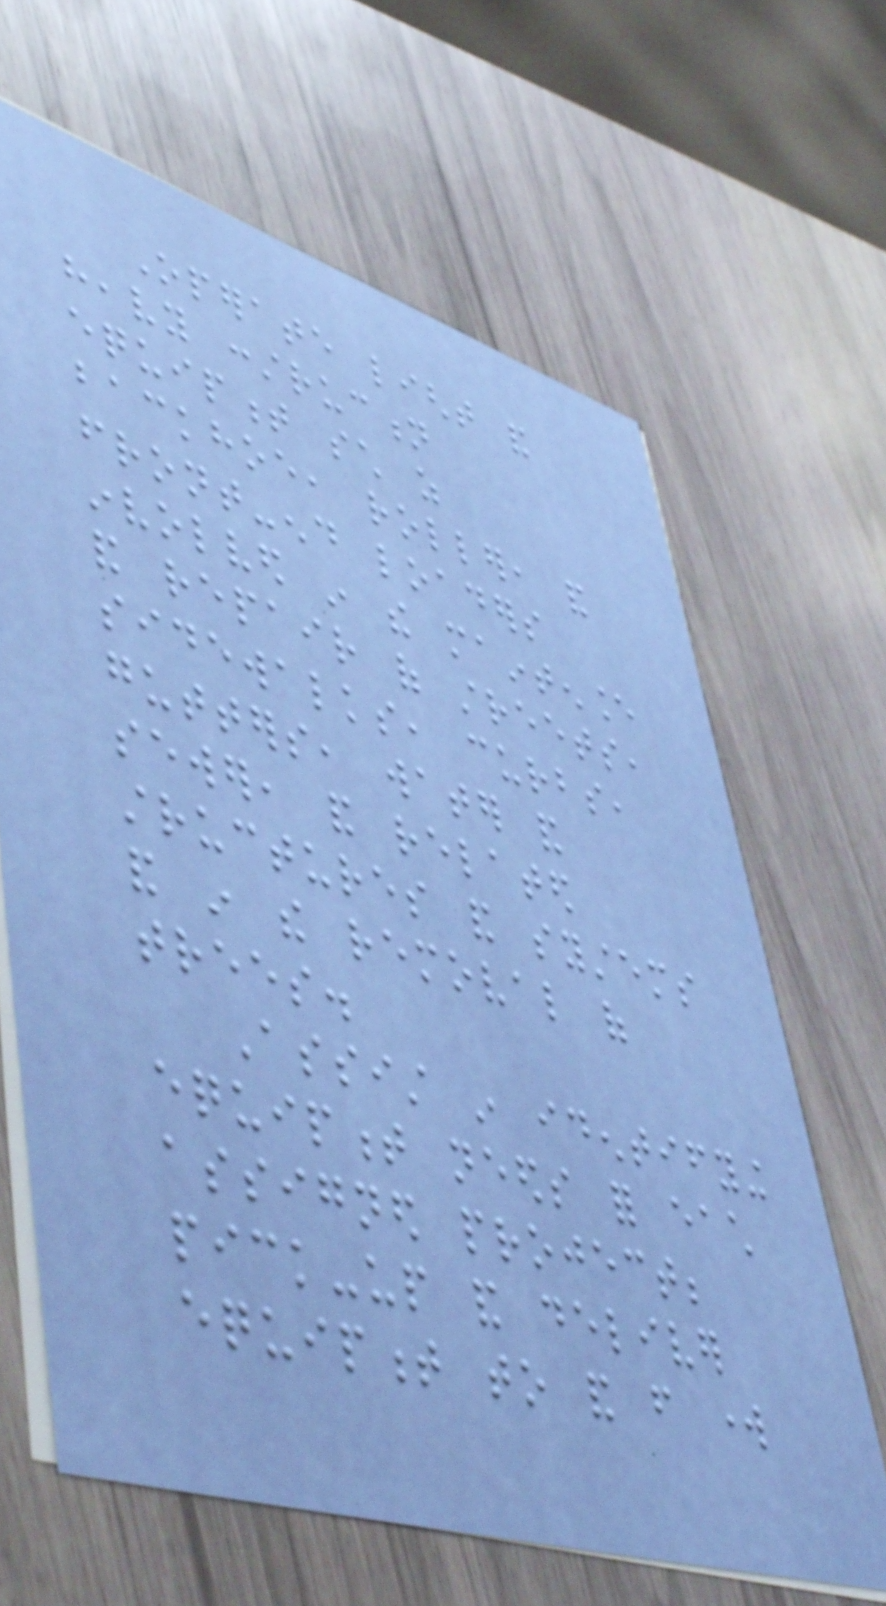Operate light and
heavy construction
equipment such as
backhoe, roller, and
front-end loaders
involved in the maintenance
and repair of streets,
sidewalks, curbs,
gutters, water and
sewer, and related
structures and systems
and in the removal of
trees.
Assist in identifying
equipment needs for each
assigned project;
pick-up and deliver
equipment to and from work
